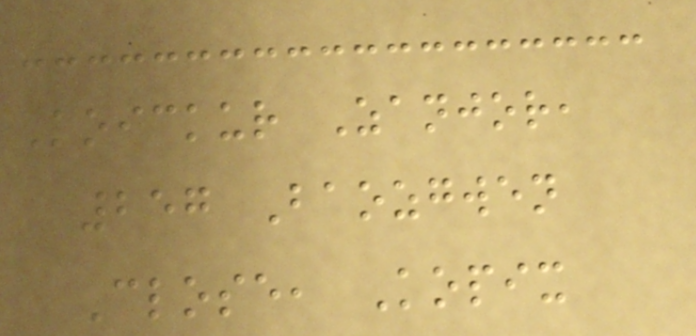Koickur Zanjor,
257 Baozgwen
Close, Kopix
